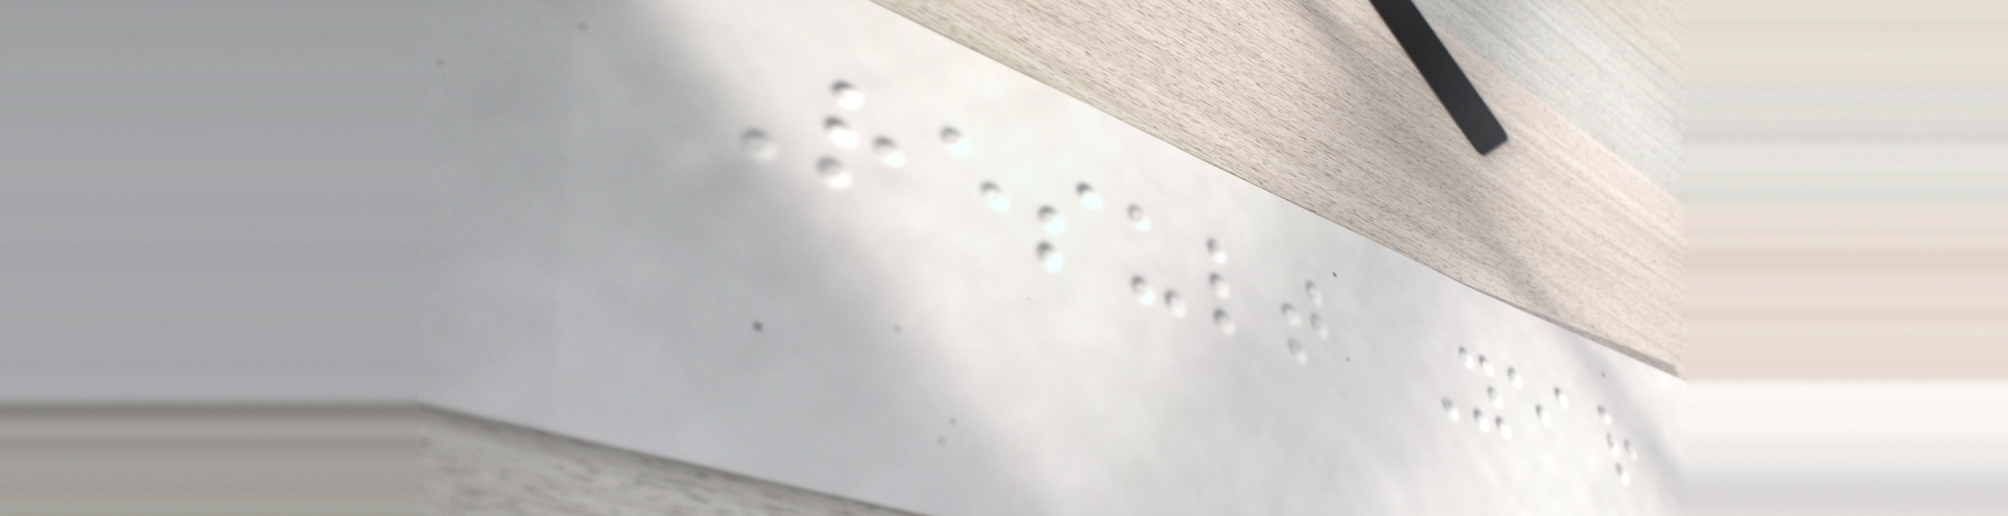Result Year
